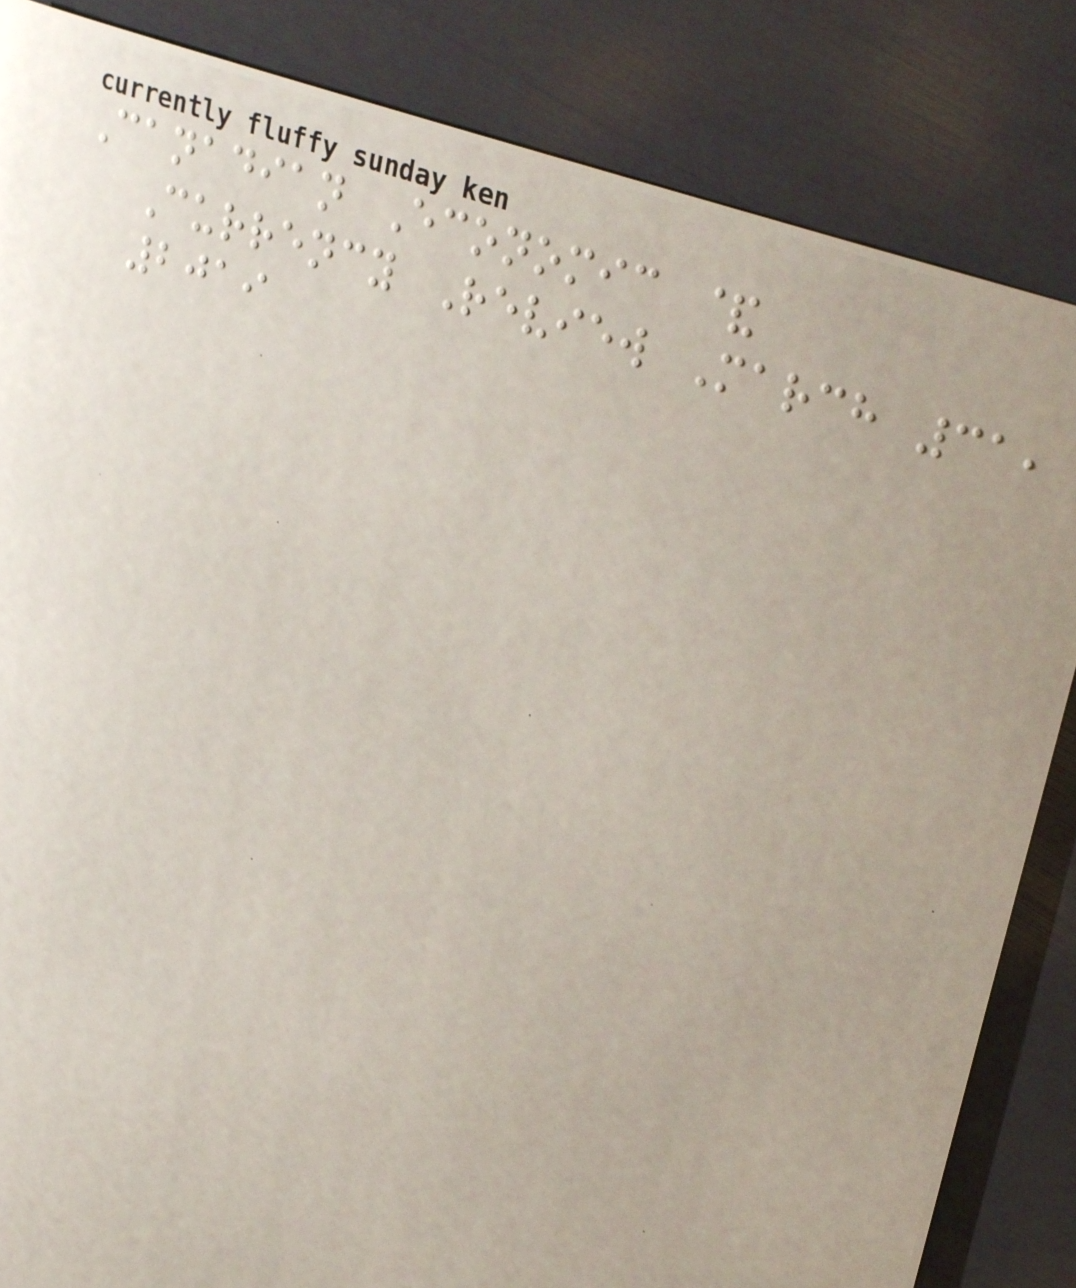Canadian Economic &
Currency Review March 31,
2019
